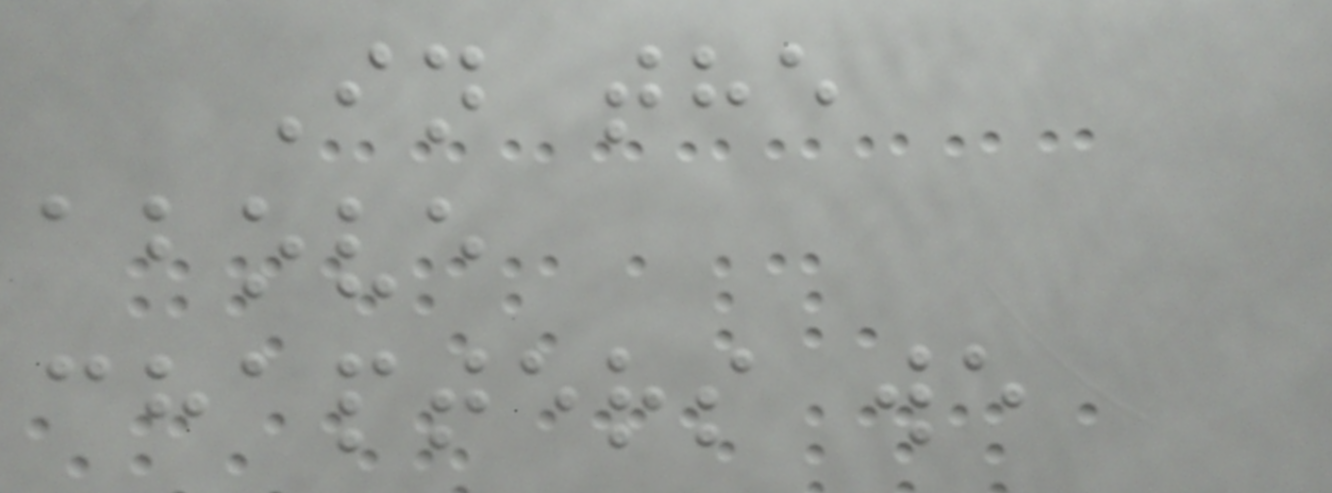In the
above
chapters we
